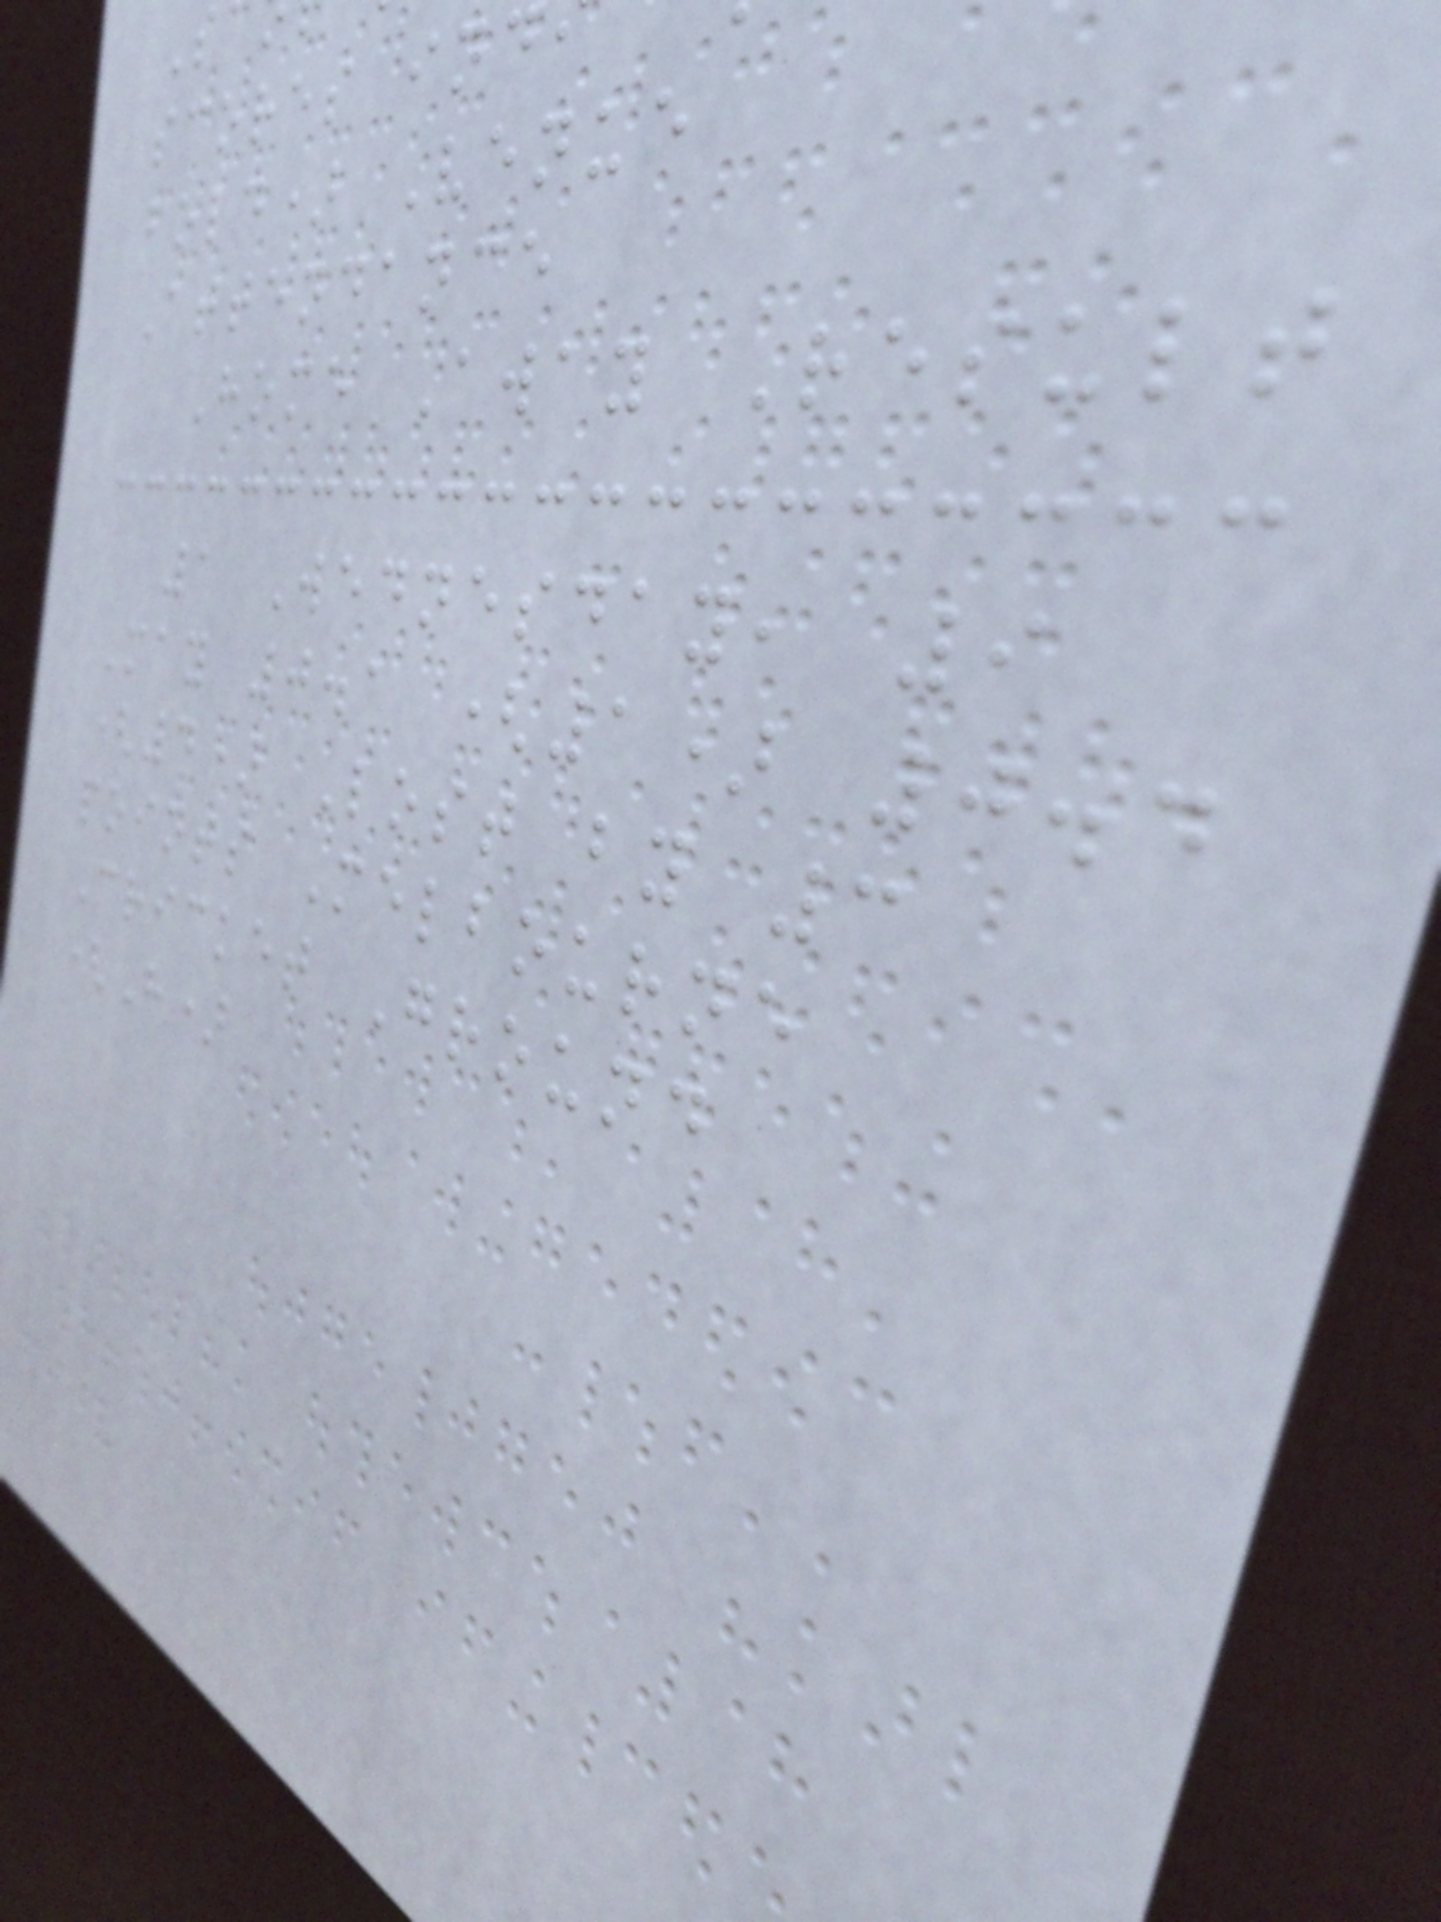scores ind
bold) Venue
Attendance
Home Away Result
1 Wednesday, 9
May 0.1 (1) 0.4
(4) Lost by 3
points Melbourne
Cricket Ground
(H)
